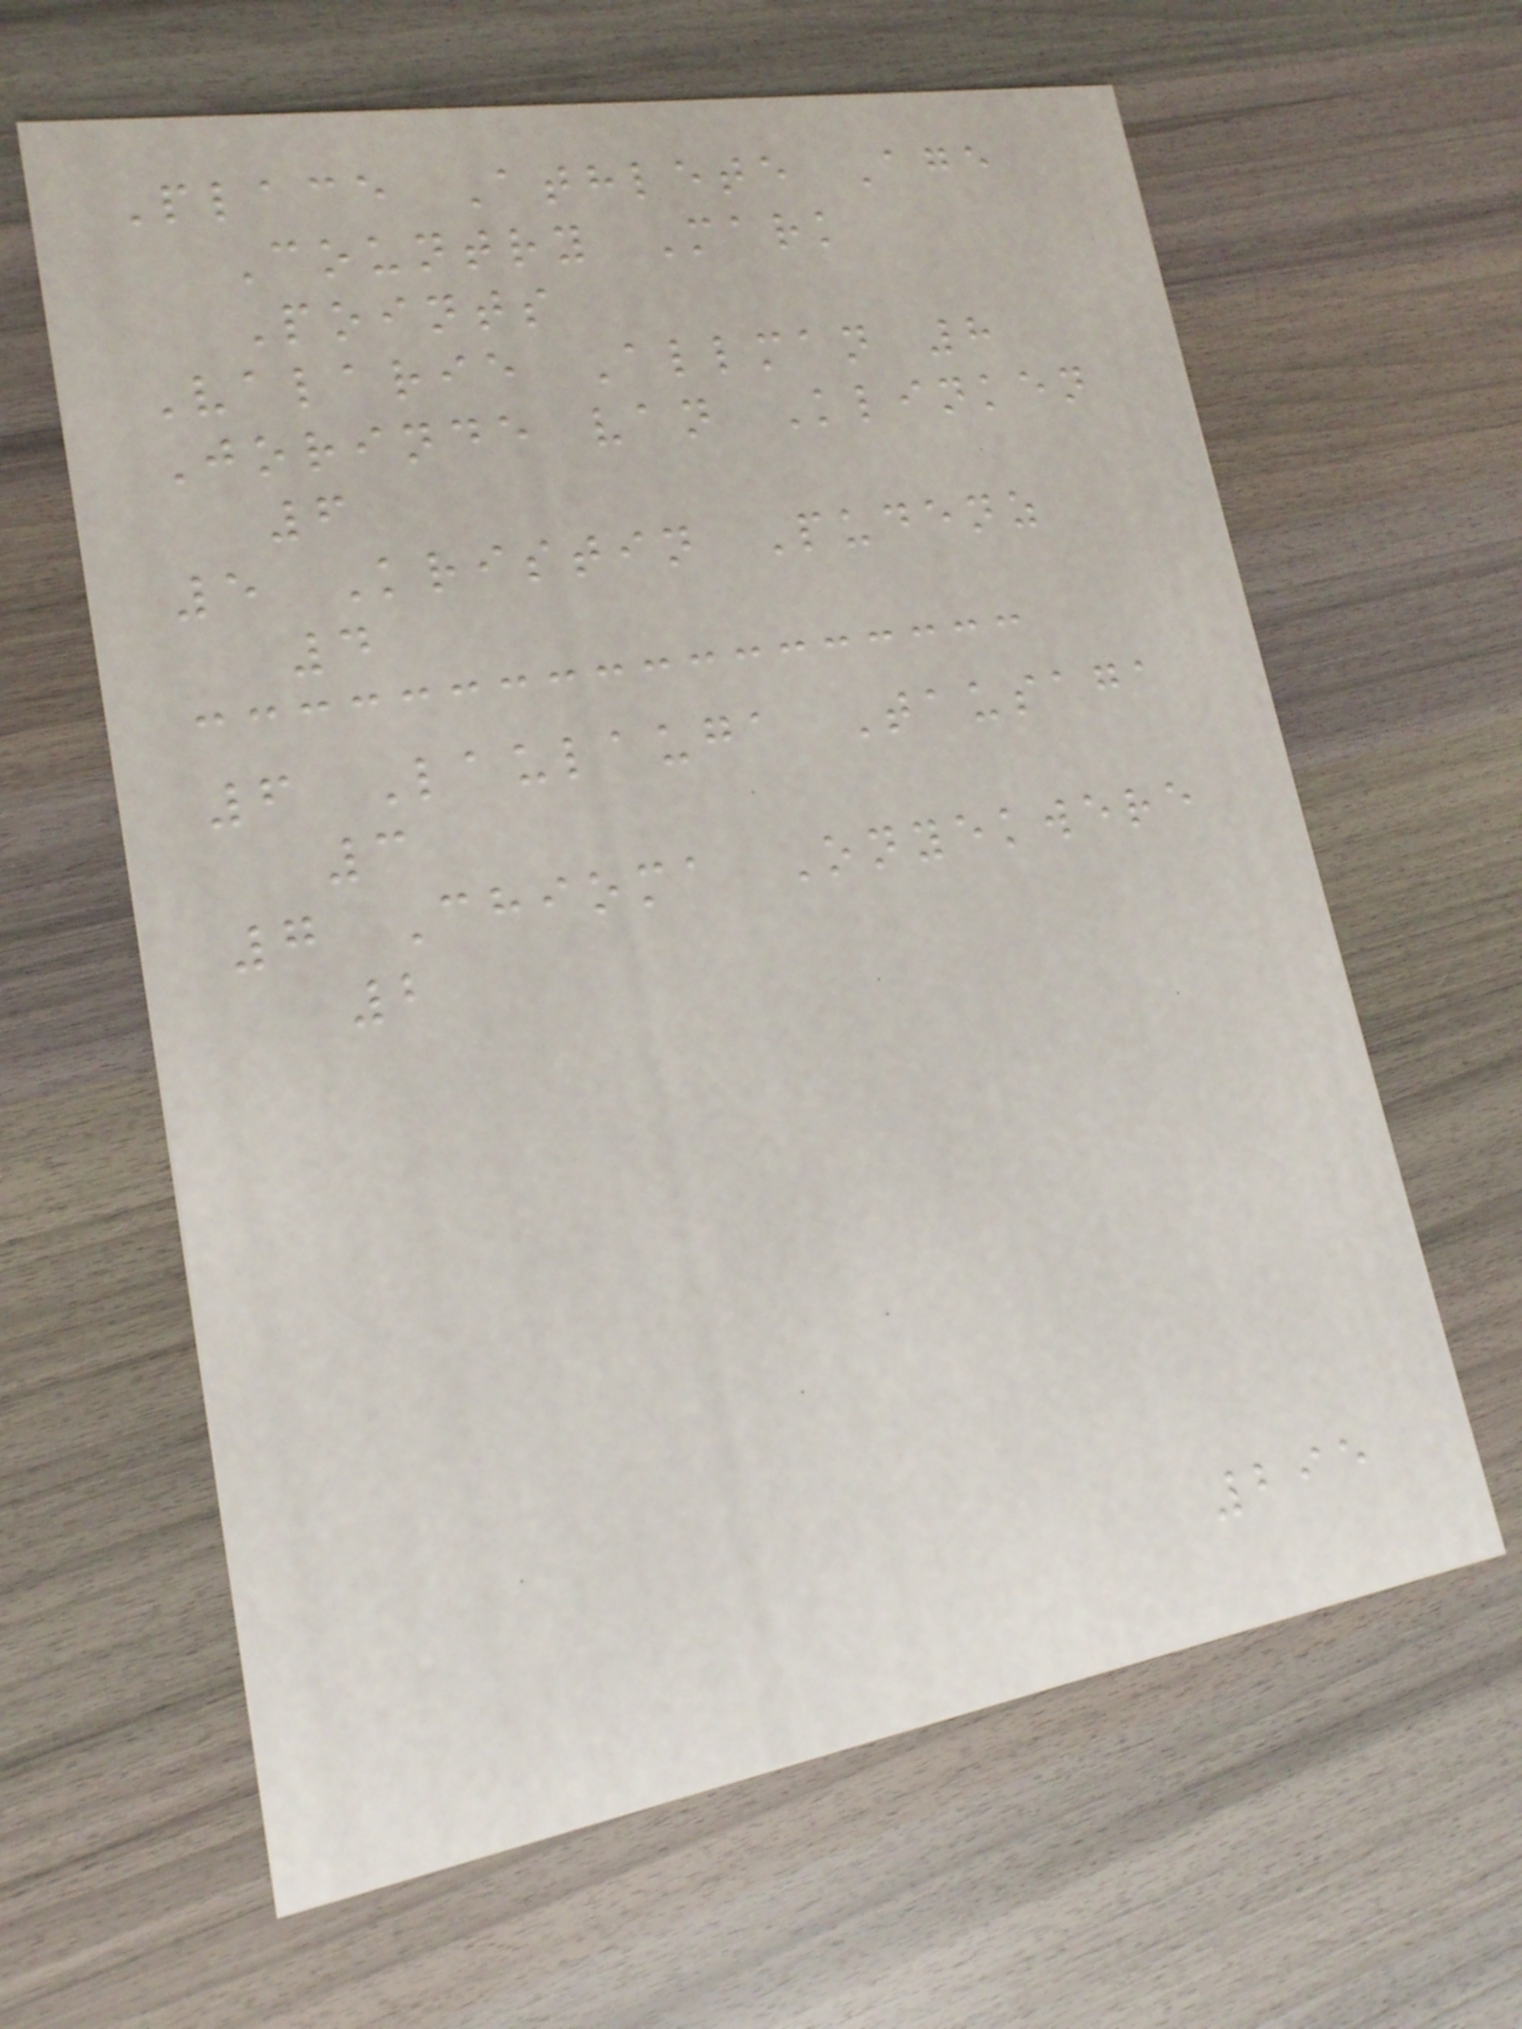Place Athlete Age
Country Mark
Points
Valarie Allman 8
Jorinde van Klinken
6
5 Kristin Pudenz
4
6 Laulauga Tausaga
3
7 Chioma Onyekwere
2
295
